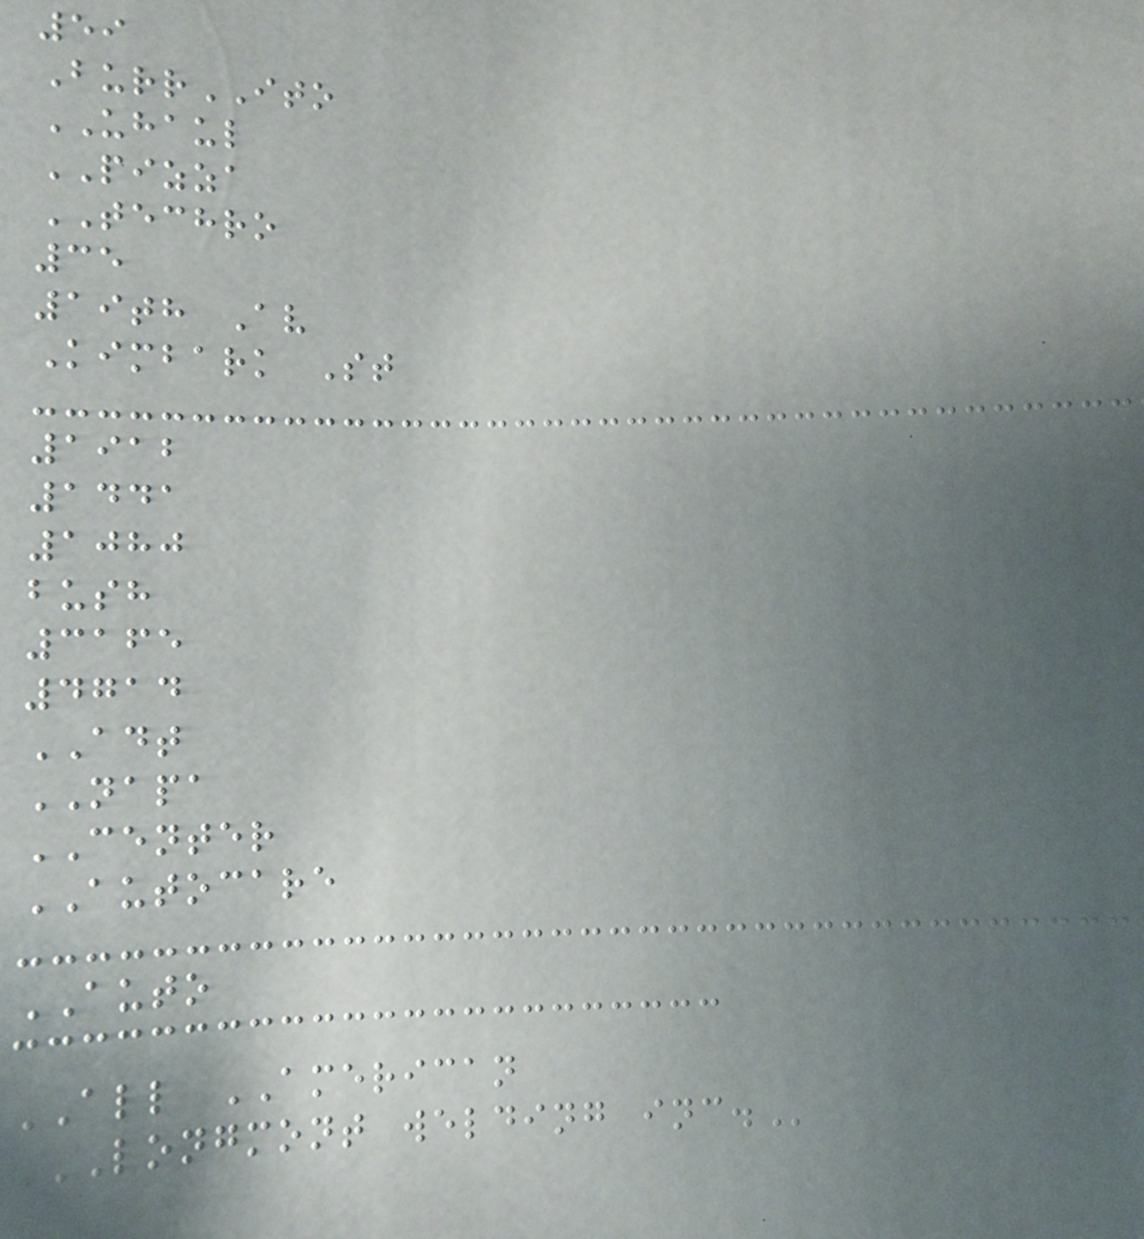59
BurrITO
UHAUL
PIZZA
TECHRO
35
19th Av
Kimbark St
1912
1441
1080
bush
3165
4714
ADT
NAPA
CENTER
AUTOCARE
AUTO
ALL AMERICAN
LONGMONT WELDING INC.
